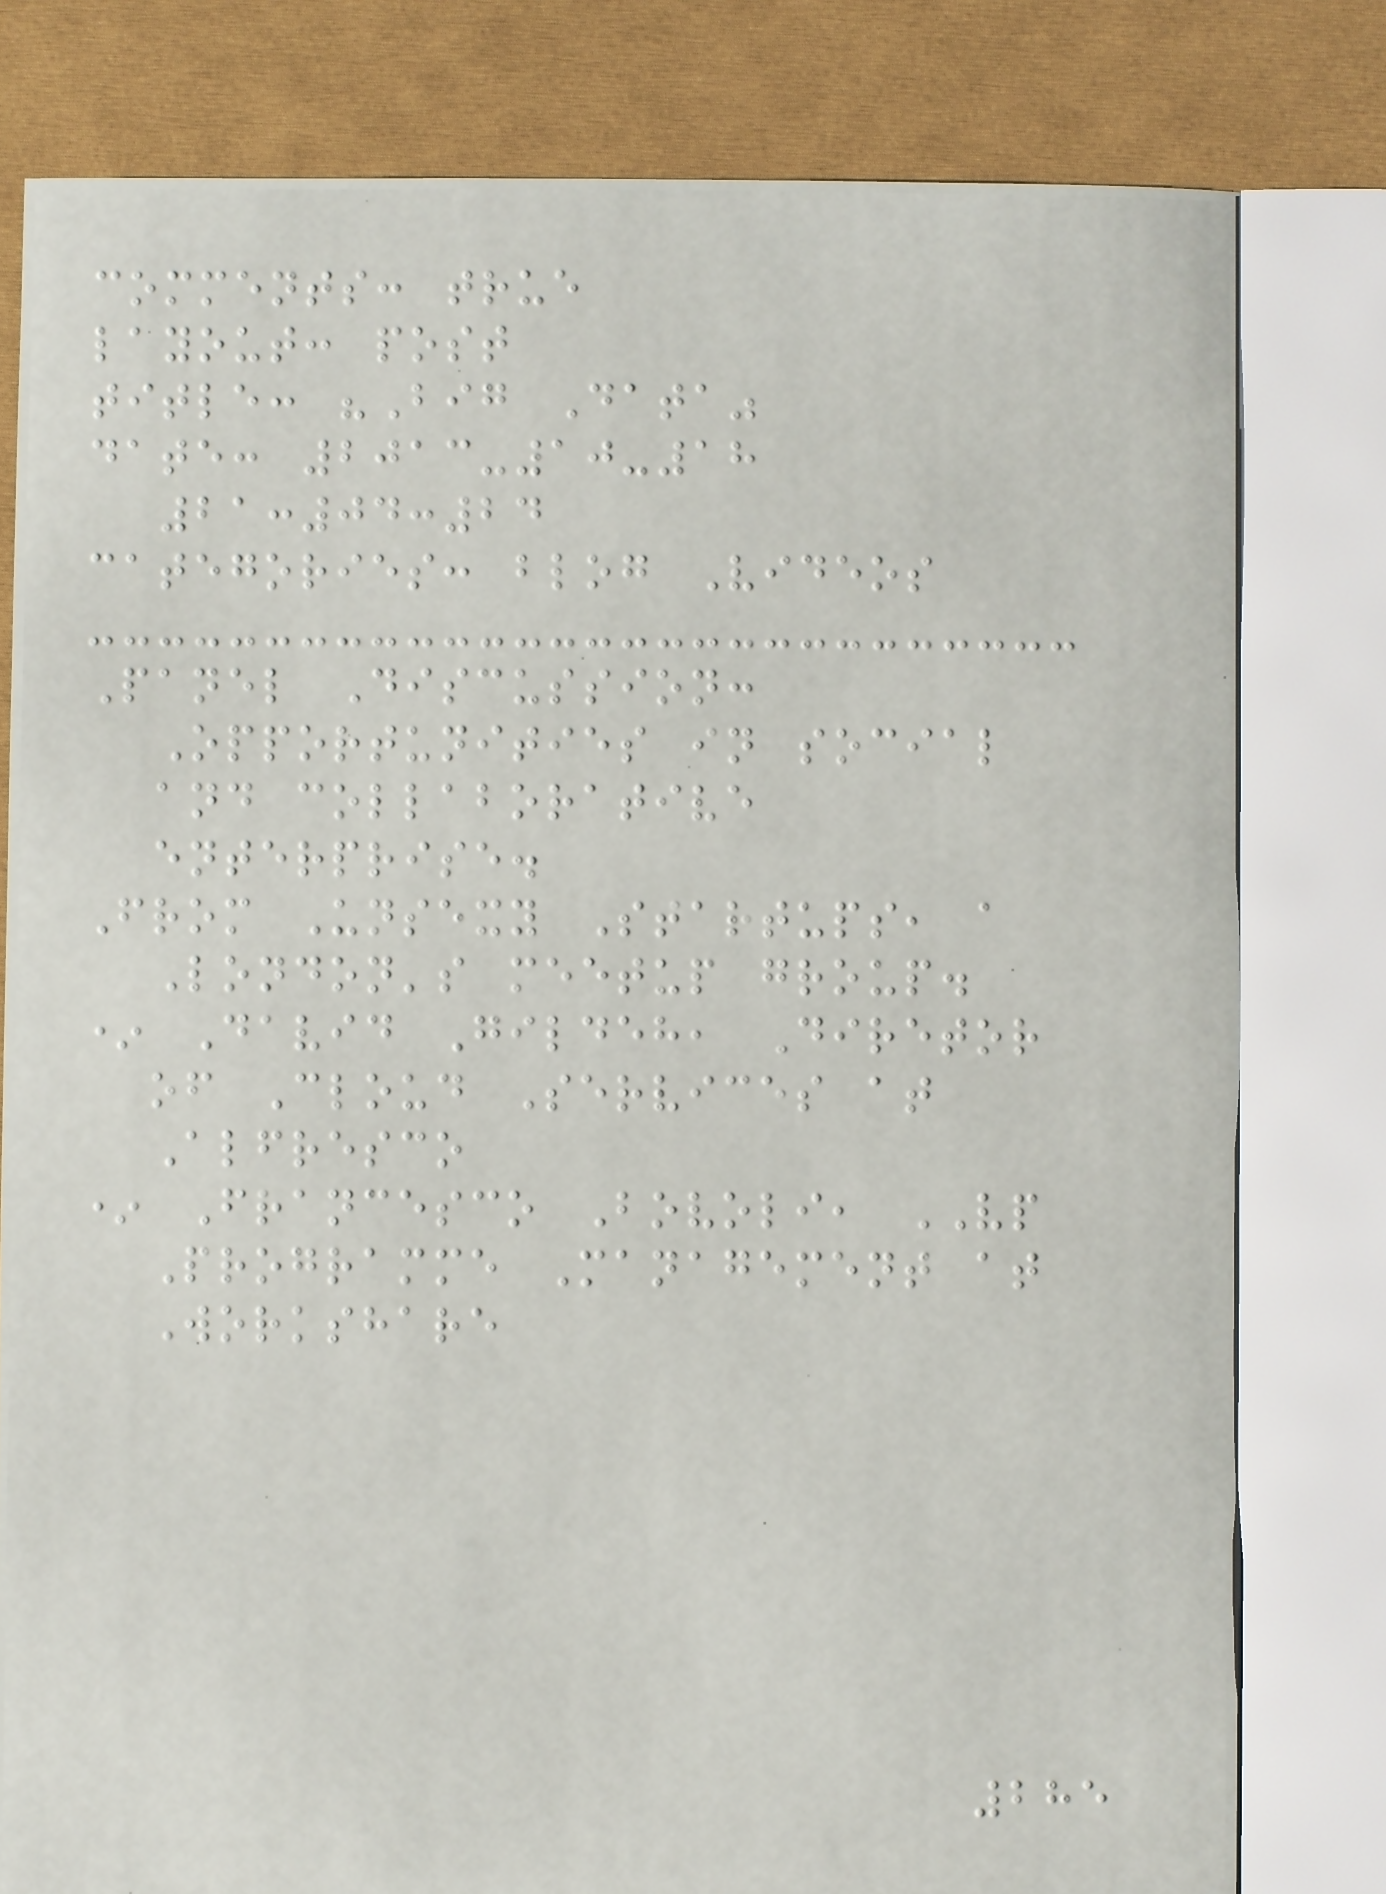comments: true
layout: post
title: "Big Data"
date: 2013-10-18
21:04:24
categories: blog Videos
Panel Discussion:
Opportunities in social
and collaborative
enterprise.
From Unsexy Startups, a
London's meetup group.
* David Gildeh, Diretor
of Cloud Services at
Alfresco
* Francesco Bovoli, VP
Programme Management at
Workshare
285
